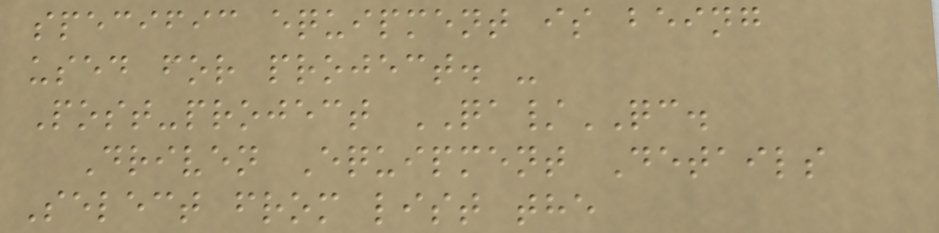specific equipment is being
used for project. -
Post-project QA/QC.
Driven Equipment Details
Select from list the
